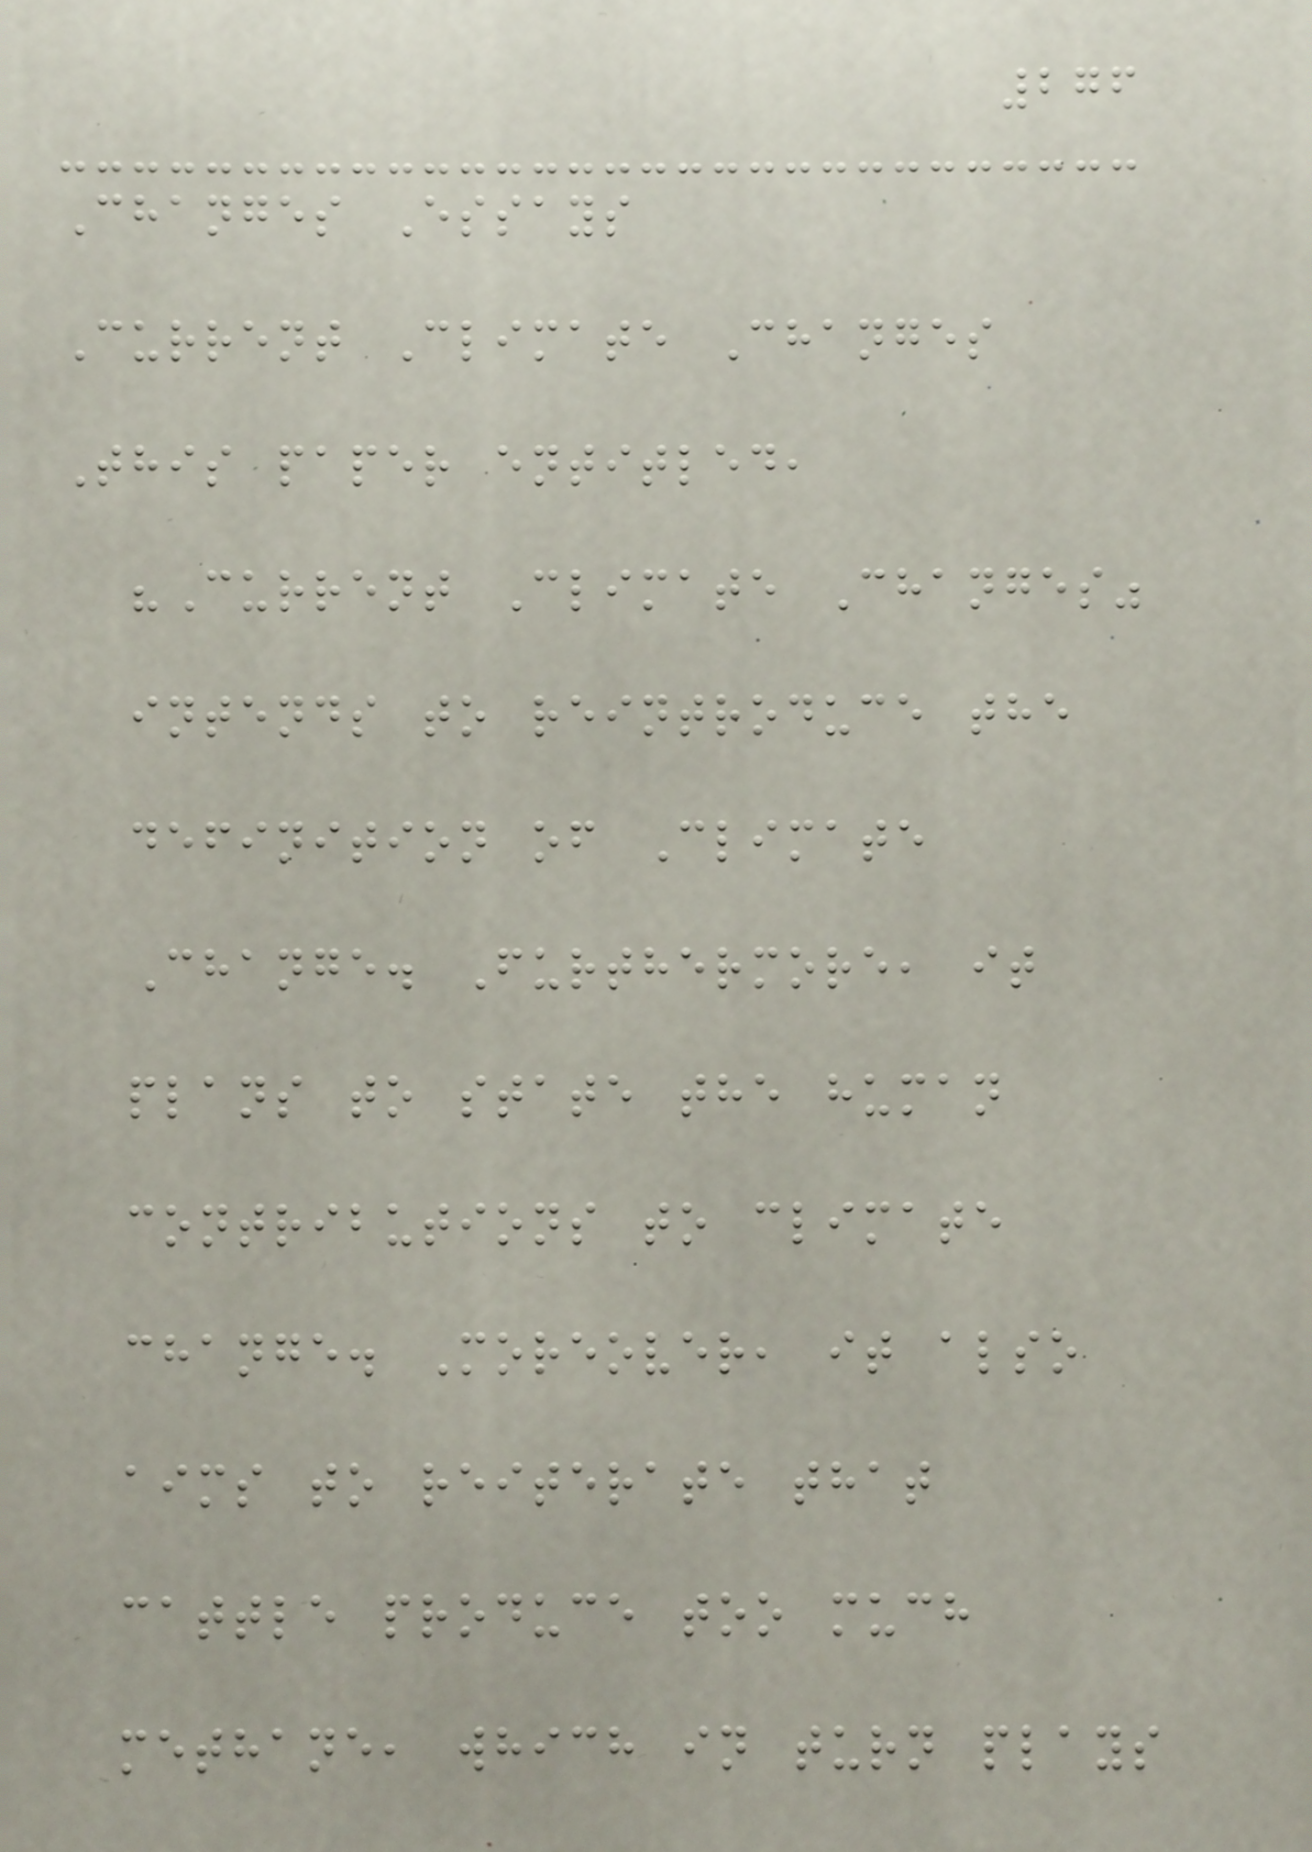276
Changes Essays
Current Climate Changes
This paper entitled,
"Current Climate Changes"
intends to reintroduce the
definition of Climate
Change. Furthermore, it
plans to state the human
contributions to climate
change. Moreover, it also
aims to reiterate that
cattle produce too much
methane, which in turn plays
